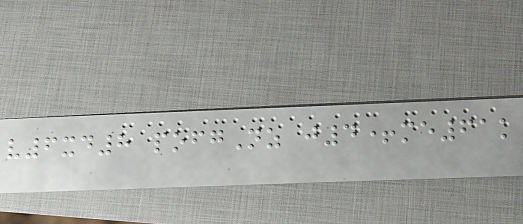v6xd8 pofgNz j4+me61k
